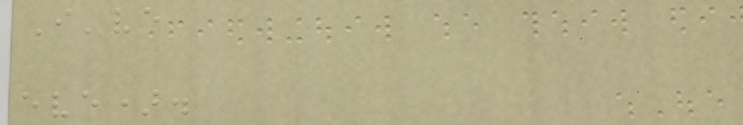I've
eve).
